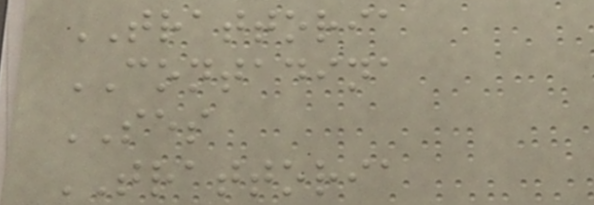TRATTORIA
CONTADINA
SES
TRATTORIA
